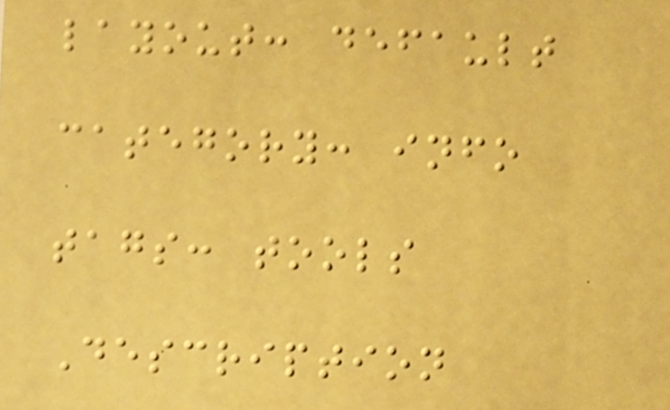layout: default
category: info
tags: tools
Description
